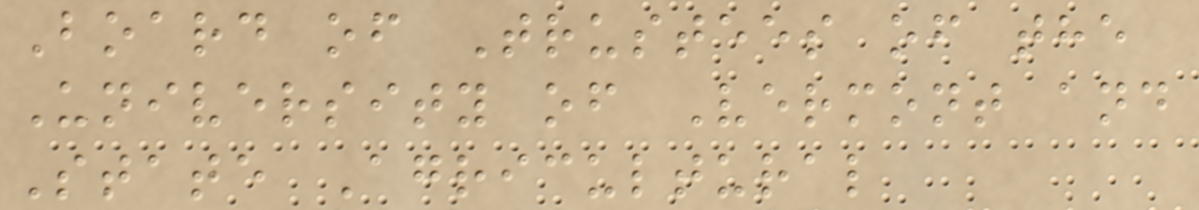Board of Trustees of the
University of Vermont and
State Agricultural
